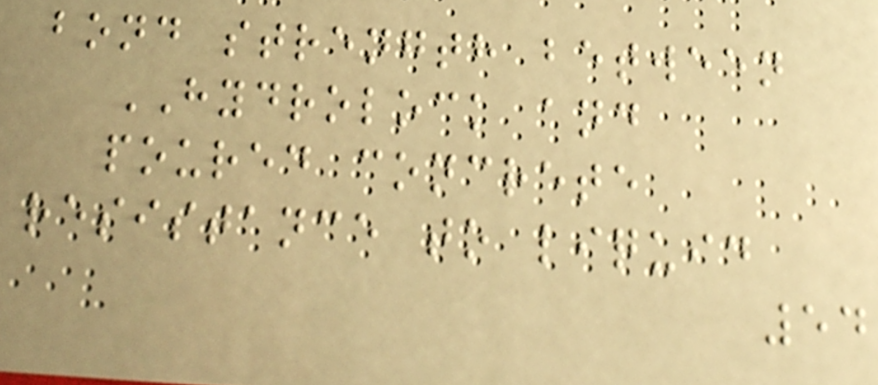bond strength between
HYDROLOCK and
poured concrete
resistance to liquid
54
